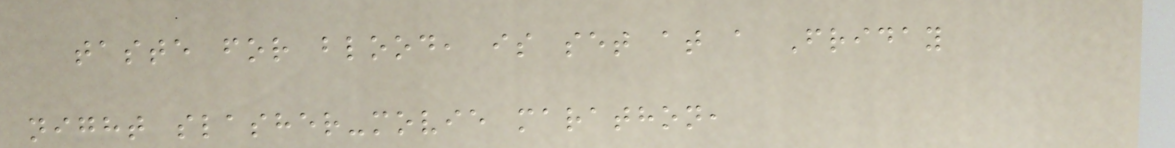taste for blood, is set at a Friday
night slasher-movie marathon,
